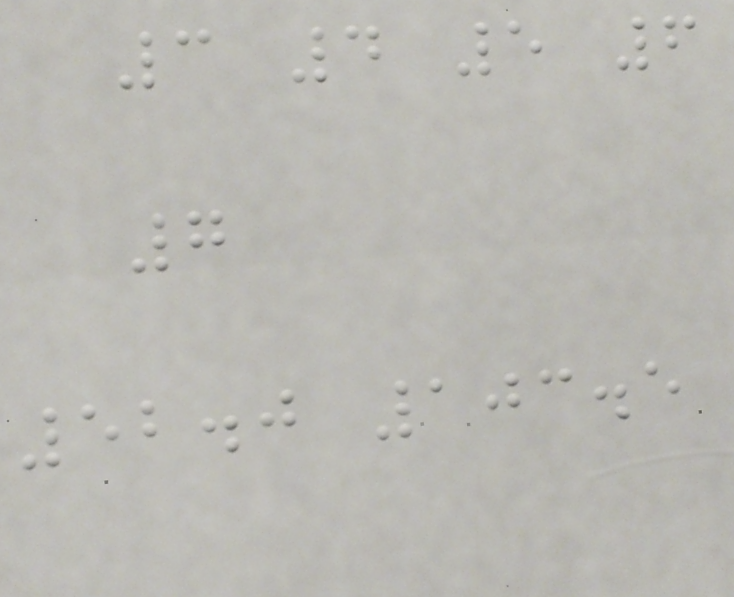3 4 5 6
7
52.0 103.5
